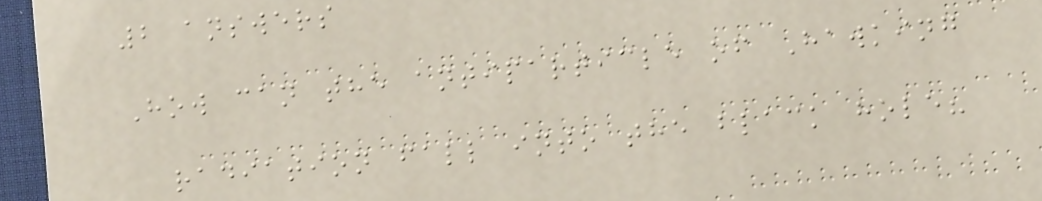2 answers
How can the antiparticle of Hawking
radiation fall into the black hole?
